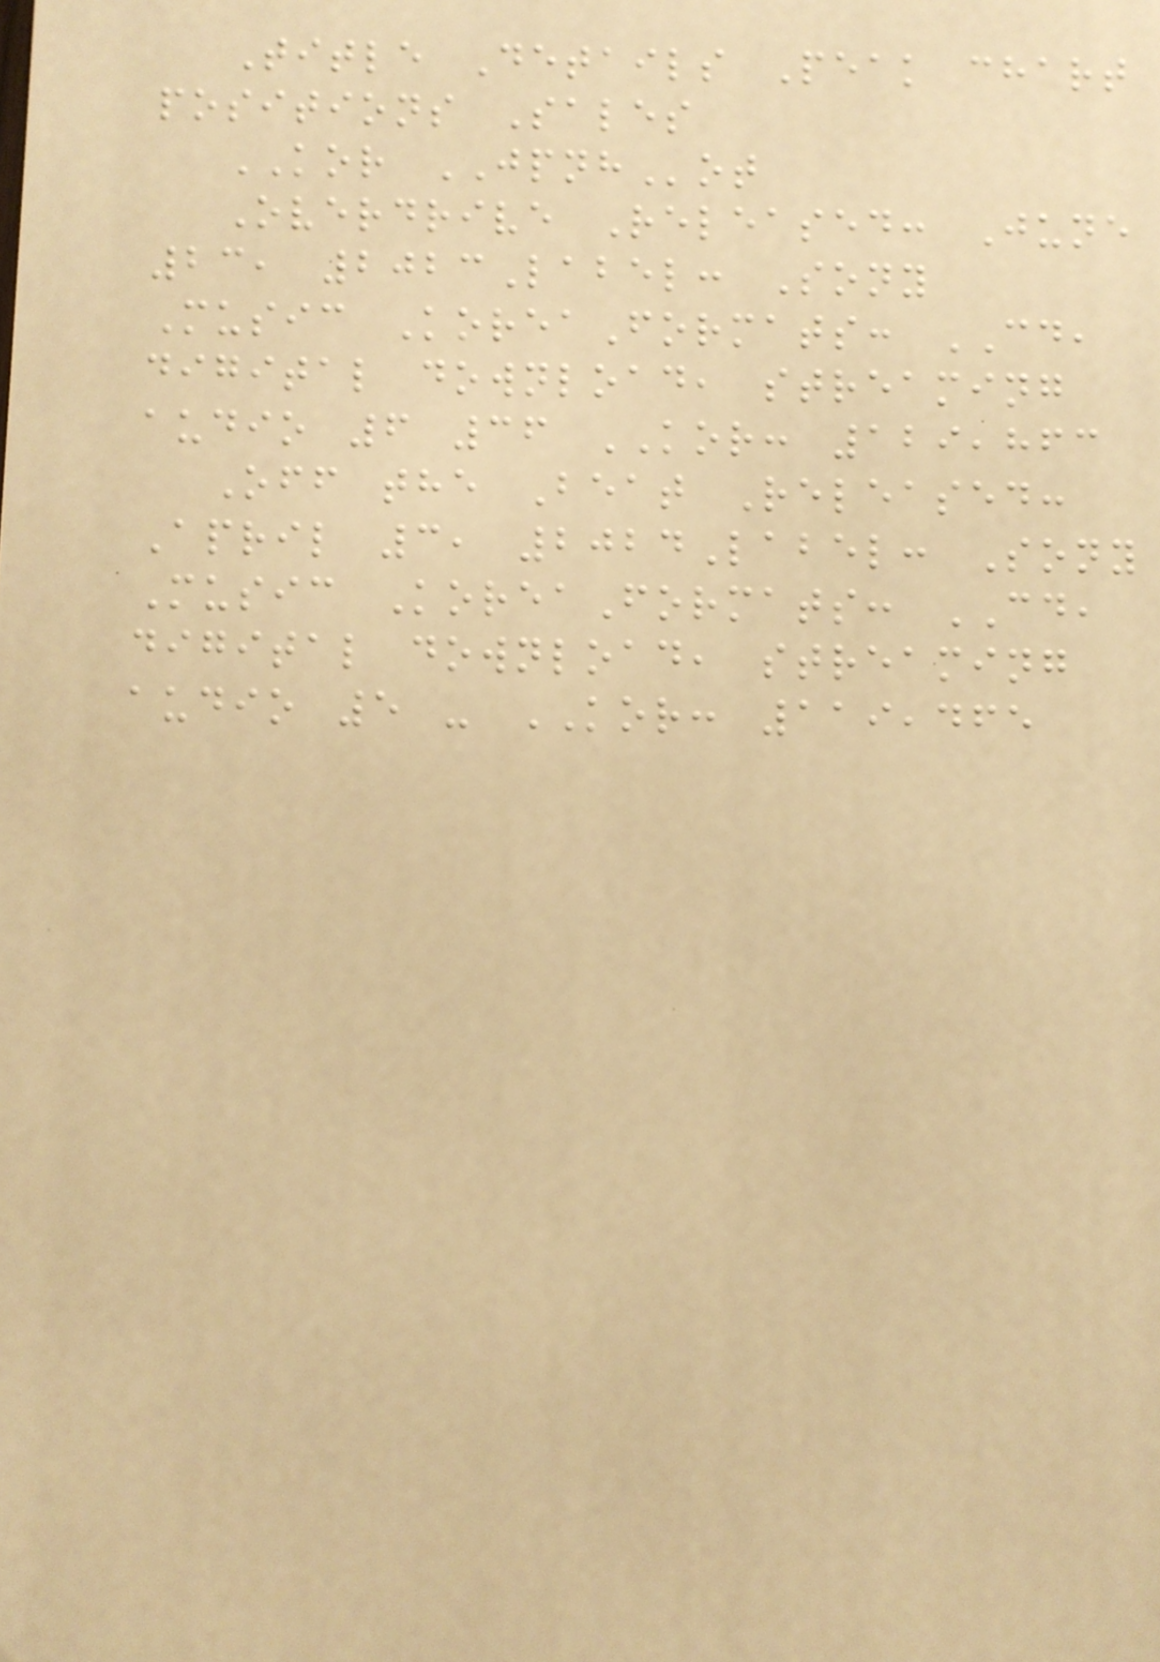Title Details Peak chart
positions Sales
KOR JPNHot
Overdrive Released: June
23, 2023Label: Sony
Music KoreaFormats: CD,
digital download, streaming
audio 6 36 KOR: 129,863
Off the Beat Released:
April 3, 2024Label: Sony
Music KoreaFormats: CD,
digital download, streaming
audio 5 - KOR: 119,465
